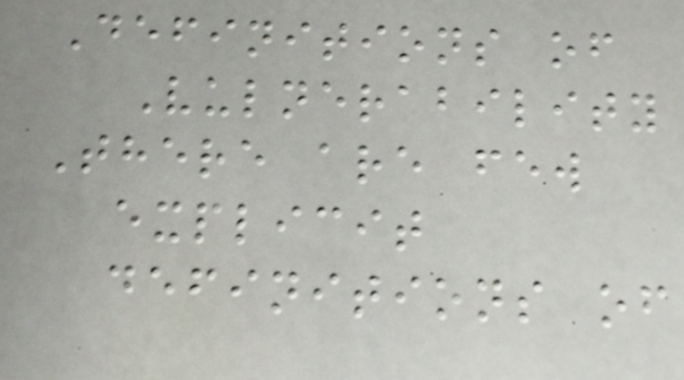Definitions of
Vulnerability
There are few
explicit
definitions of
